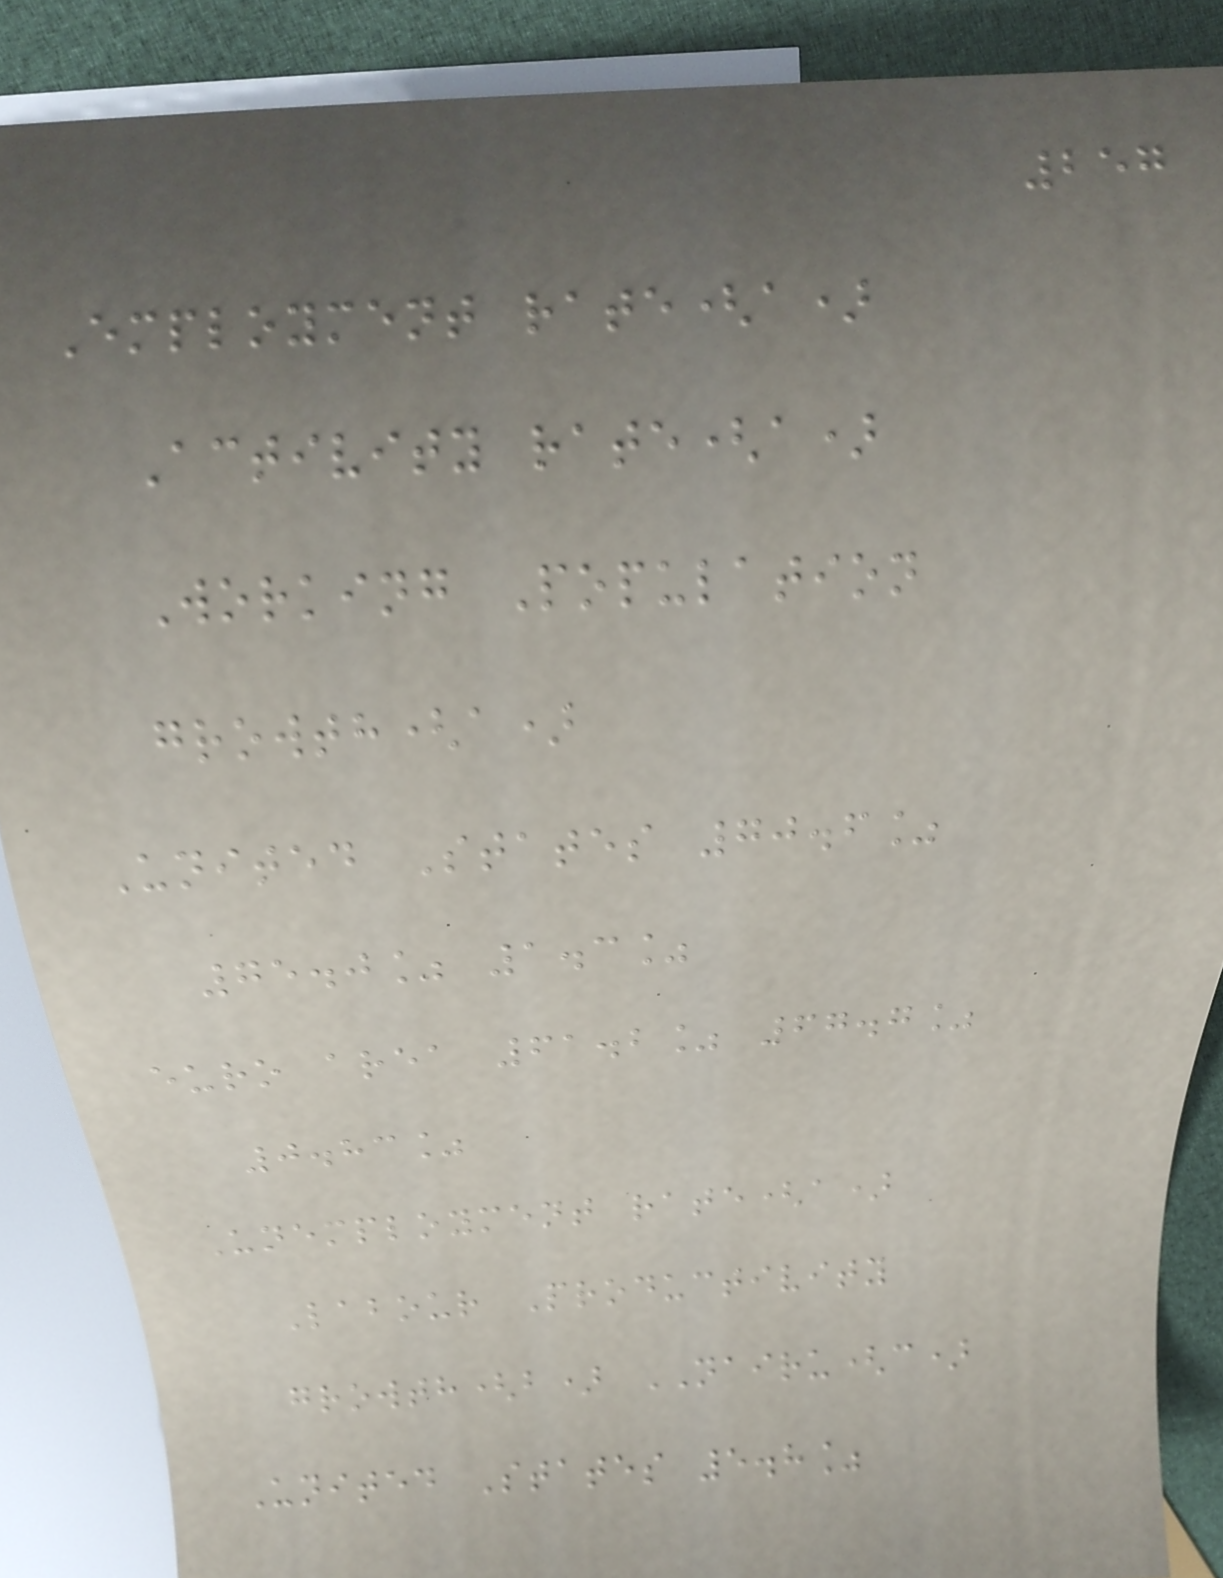257
Employment rate(a)
Activity rate(a)
Working Population
growth(a)
United States 70.6%
75.0% 1.3%
euro area 61.2% 67.7%
0.83%
Unemployment rate(a)
Labour Productivity
growth(b) NAIRU(c)
United States 5.8%
